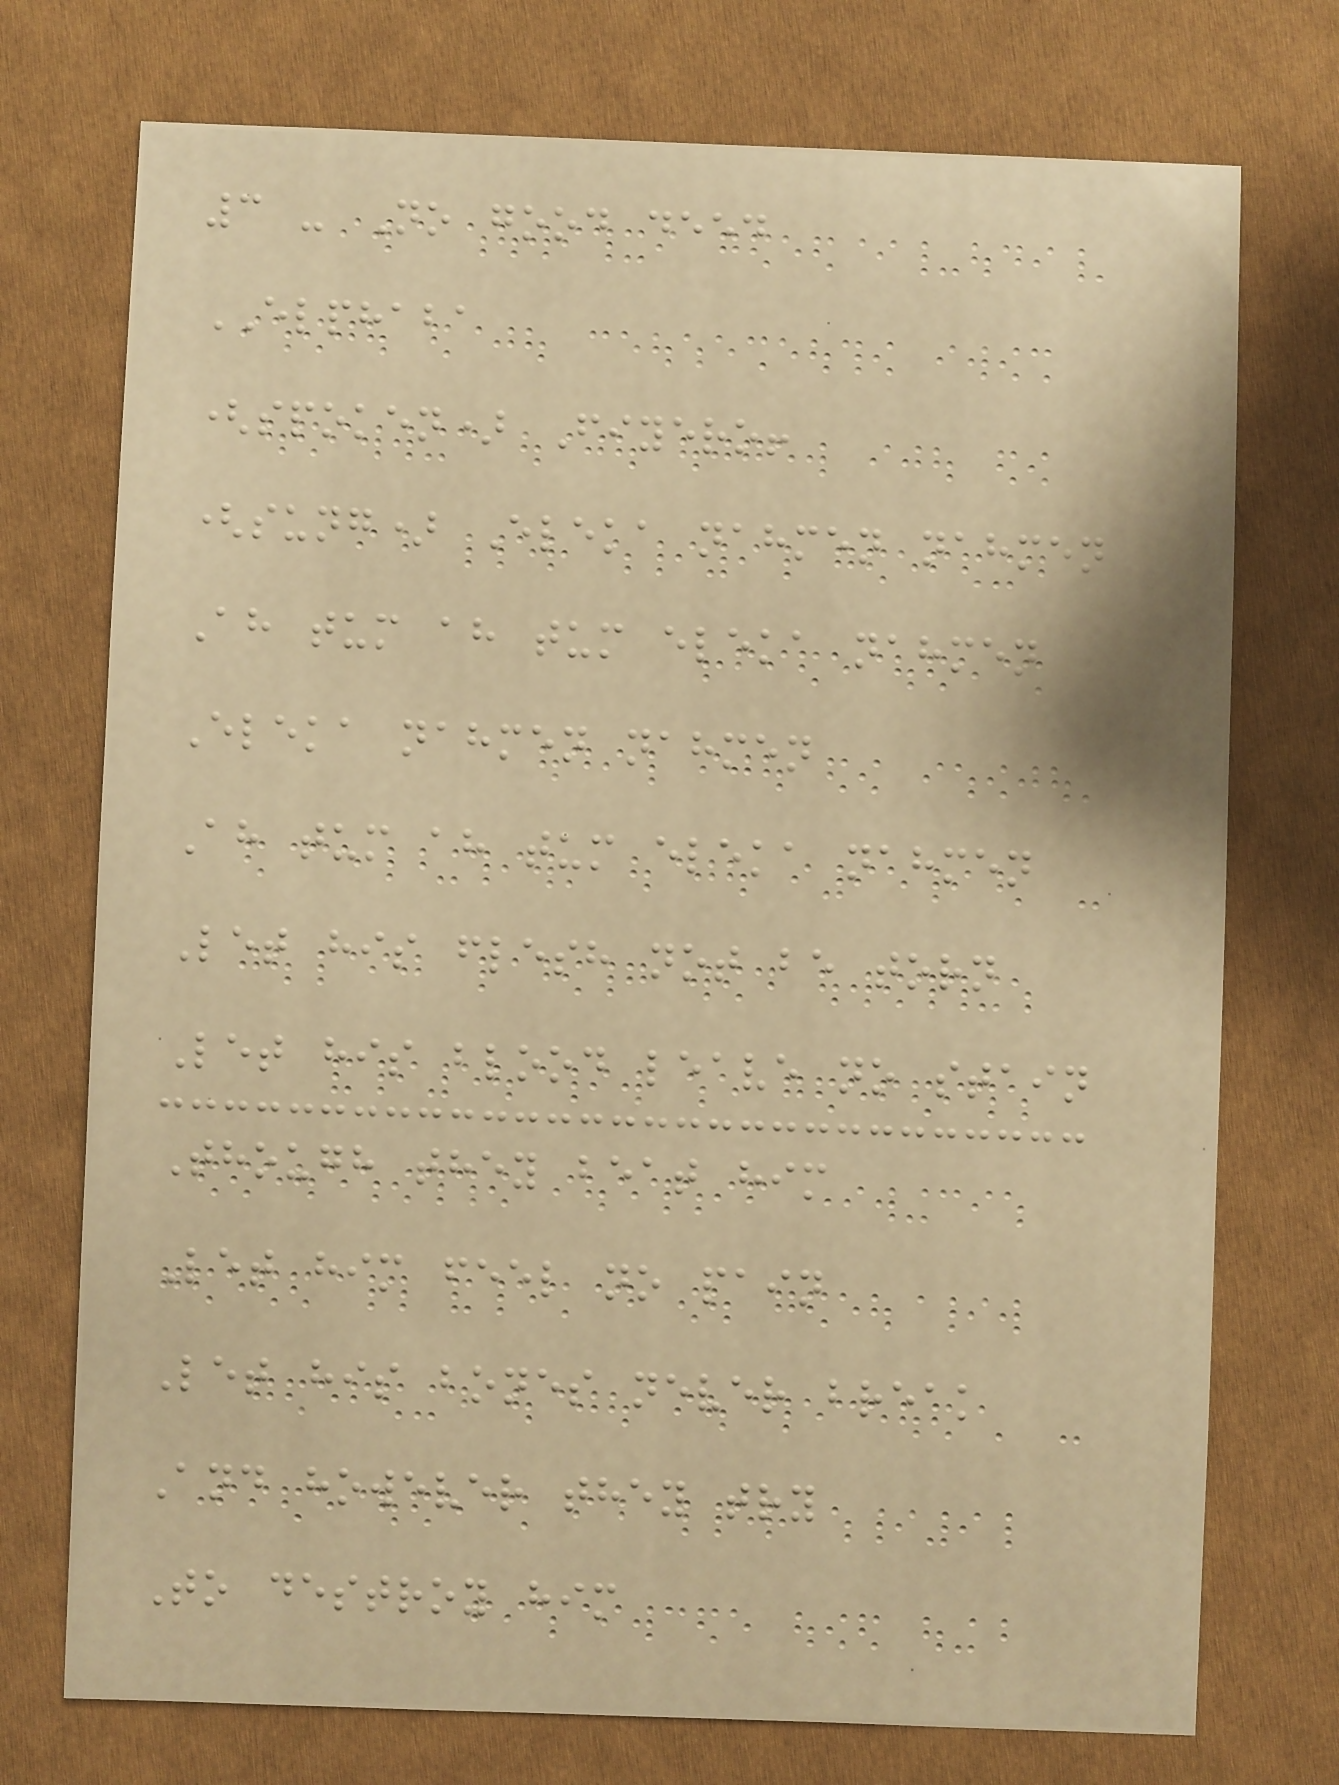3 - No good deed
ELPHABA
(spoken) Fiyero!
(sung) Eleka nahmen nahmen
Ah tum ah tum eleka nahmen
Eleka nahmen nahmen
Ah tum ah tum eleka nahmen
Let his flesh not be torn
Let his blood leave no stain
Though they beat him
Let him feel no pain
Let his bones never break
And however they try
To destroy him
